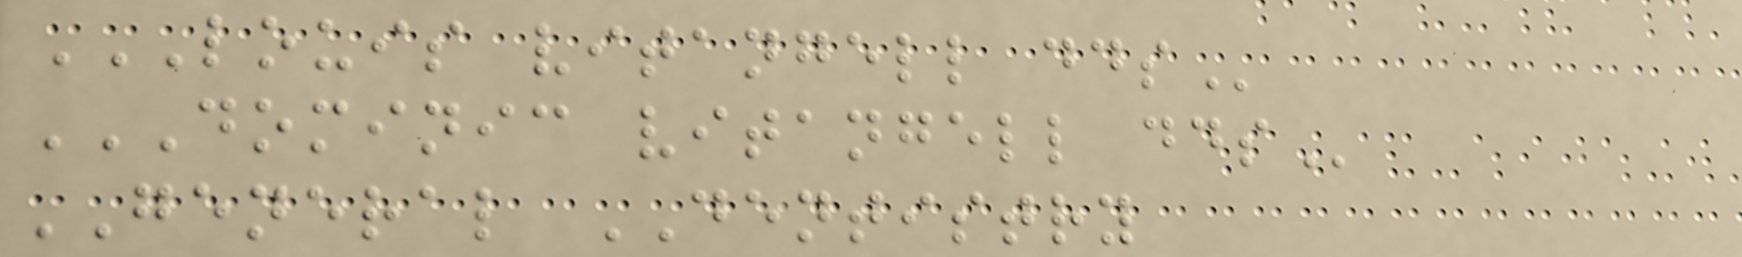LOUIS VITANGELL DDS
DOMINIC VITANGELL DDS
GENERAL DENTISTRY
